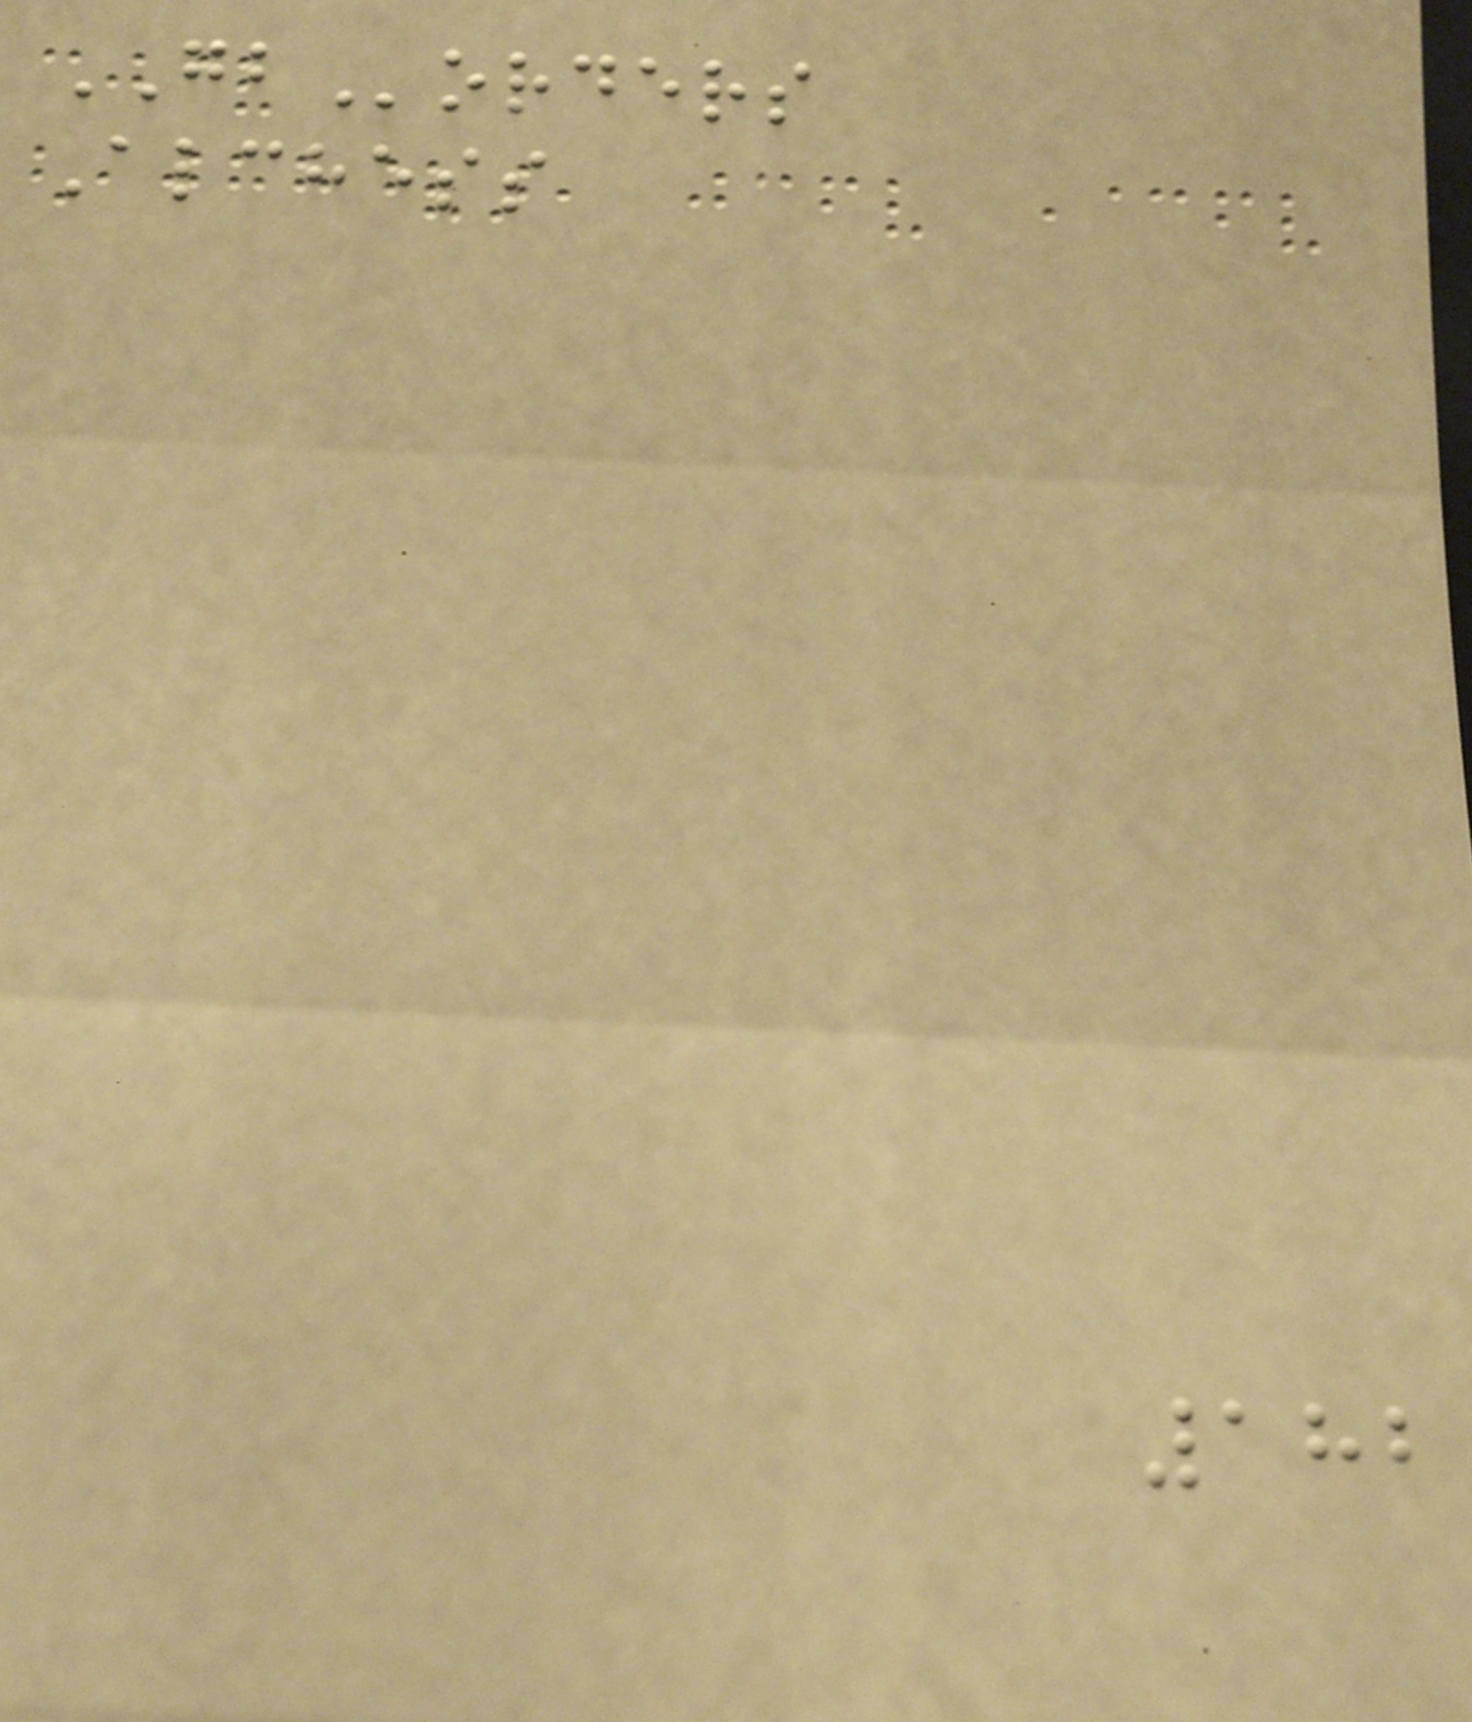GBorders
Alchess
182
